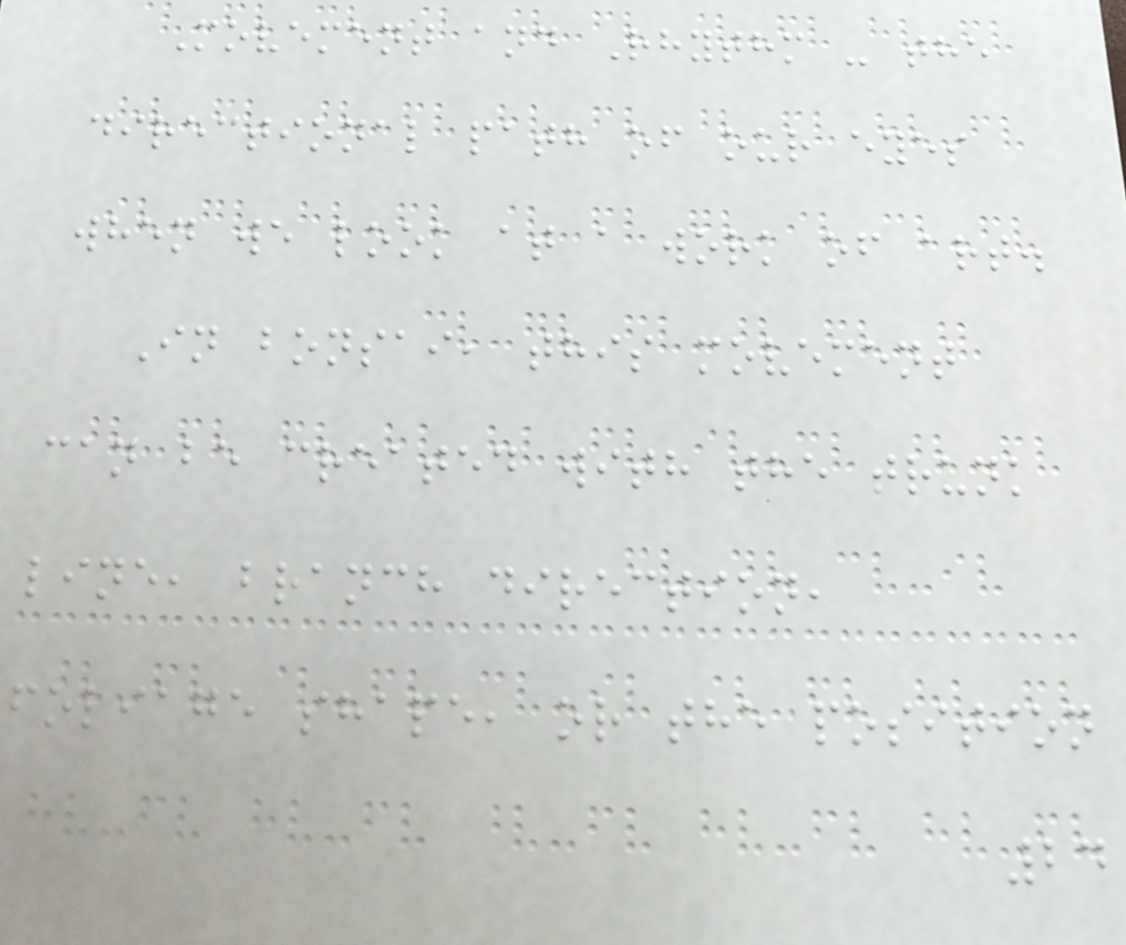Movement and Rhythm - the
directional path of our eyes
when we look at a work of art.
In bonsai, this movement
can be created with the trunk
line, branch direction,
foliage shape, or the position
24
